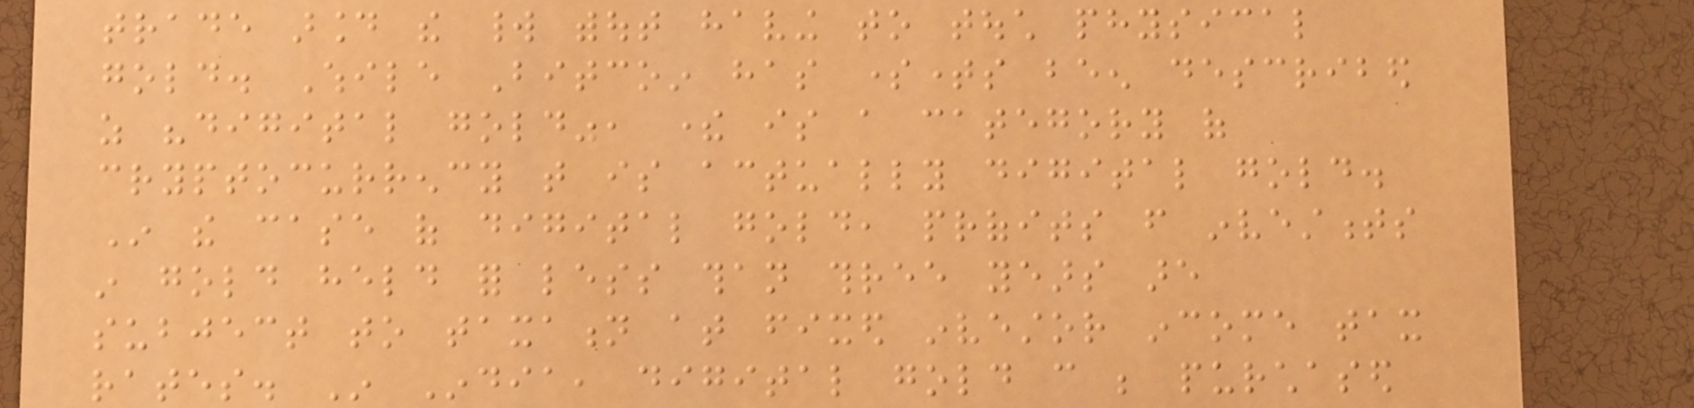trade around the world without having to touch physical
gold. While Bitcoin has sometimes been described
as "digital gold", there is a category of
cryptocurrency that is actually digital gold.
In the case of digital gold, profits from investments
in gold held for less than three years are
subject to taxation at fixed investor income tax
rates. In India, digital gold can be purchased
